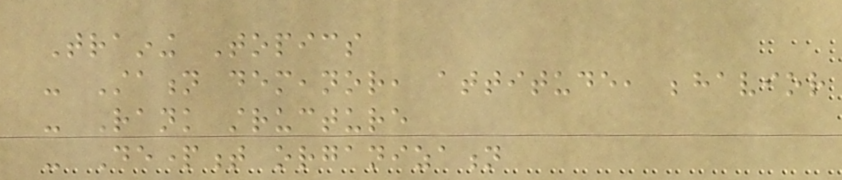Training Topics
- Station demeanor, attitude, behavior
- Rank structure
- Department organization
